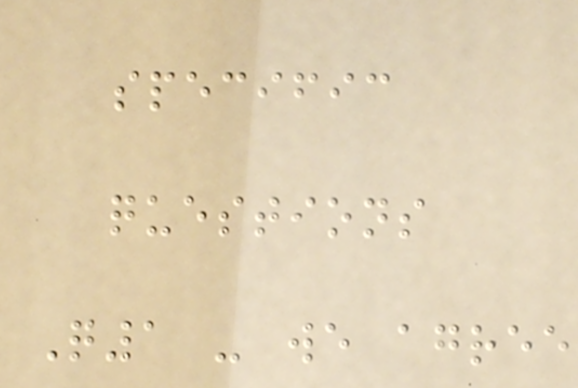specific
questions
Q1 - we agree
